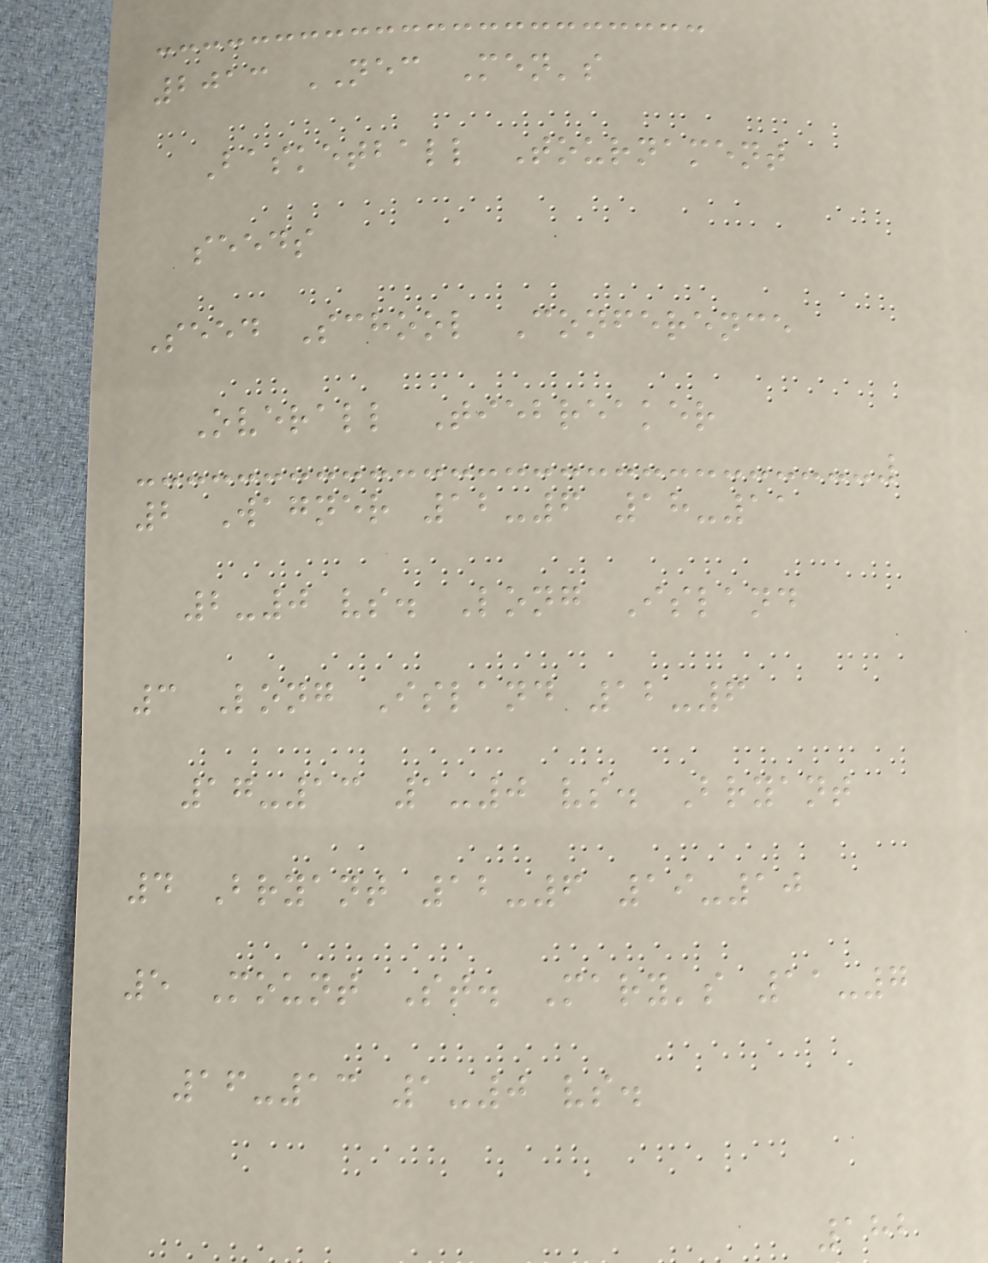2013 NEC Men's
Basketball Tournament
seeds
Seed School Conference
Overall Tiebreaker
2 Wagner 12-6 18-11
2-0 vs. Long Island
3 Long Island 12-6
17-13 1-0 vs. Bryant
4 Bryant 12-6 19-10
5 Mount St. Mary's 11-7
16-13 1-0 vs.
182
